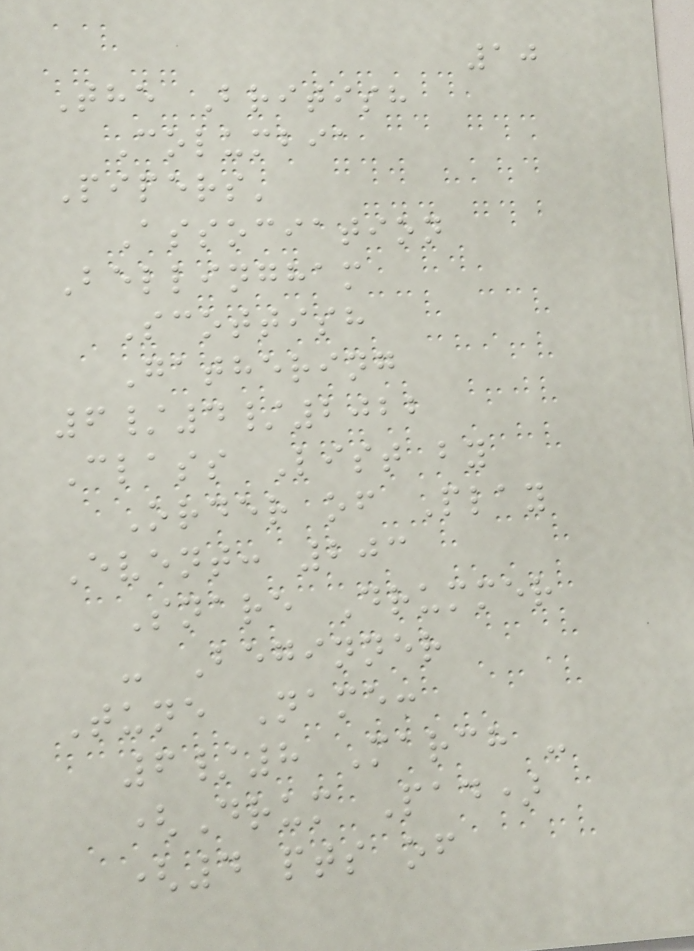10
The British
Columbia
Pipers'
Association
Bellingham
Scottish
Gathering
6/4/2022
Class List by
Order of Play
Event: 203
Snare Drummer
- Beginner
Tune Name:
6/8 March -
(Drum Pad)
(4 pts of
